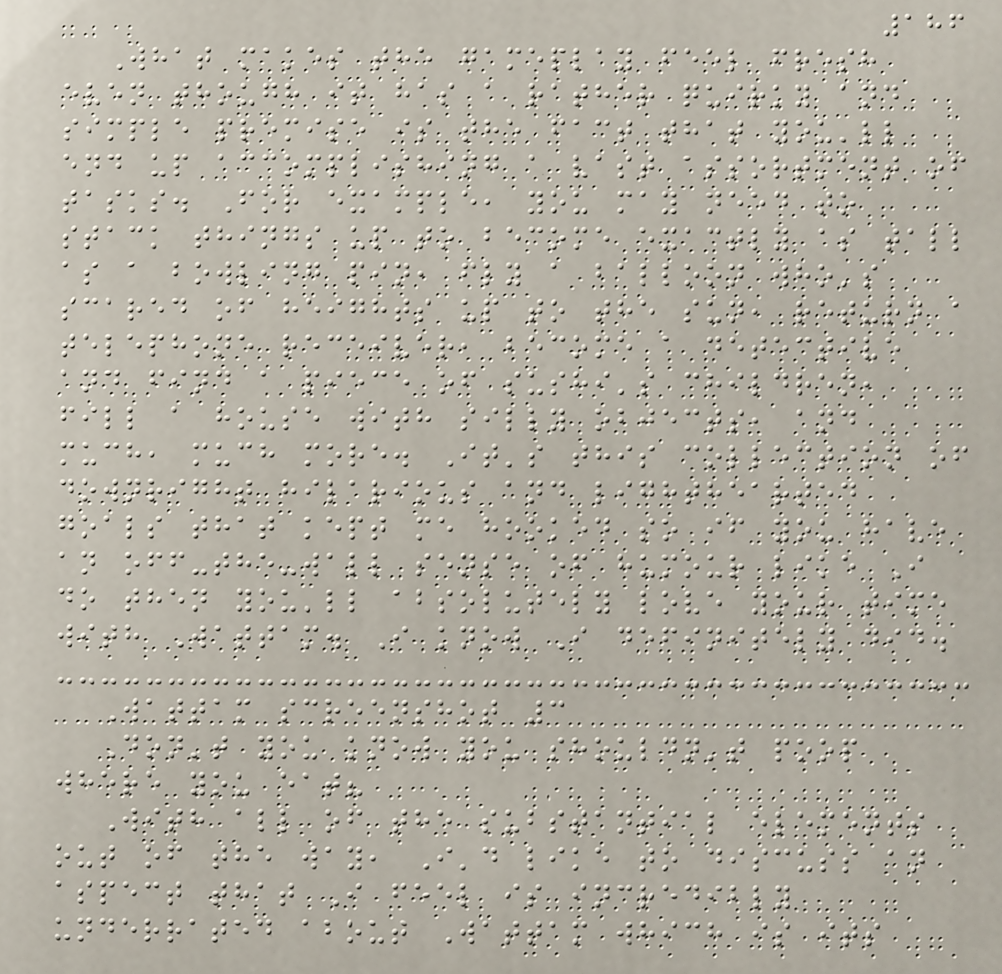186
What makes the gameplay feel fresh
even though it has a rather quirky and
simple premise is the fact that you'll
end up accomplishing a vast assortment of
tasks. For example, you may need to
stack things up to become exactly as tall
as a bowling pin, fly a balloon who's
scared of heights up to the sun, return a
telephone receiver, become a detective
and find a piece of sushi's children,
fill a house with silly objects, and
much, much more. It's this collection of
downright hilarious and lighthearted
goals that kept me hooked so if you have
an off-the-wall sense of humour like I
do then you'll absolutely love your time
with Wattam. I know I definitely did.
Wattam screenshot 3
Don't you know you shouldn't poop
where you eat?
With all of the substantial elements
out of the way, I'd like to discuss an
aspect that I feel is incredibly
underrated about Wattam which is its
